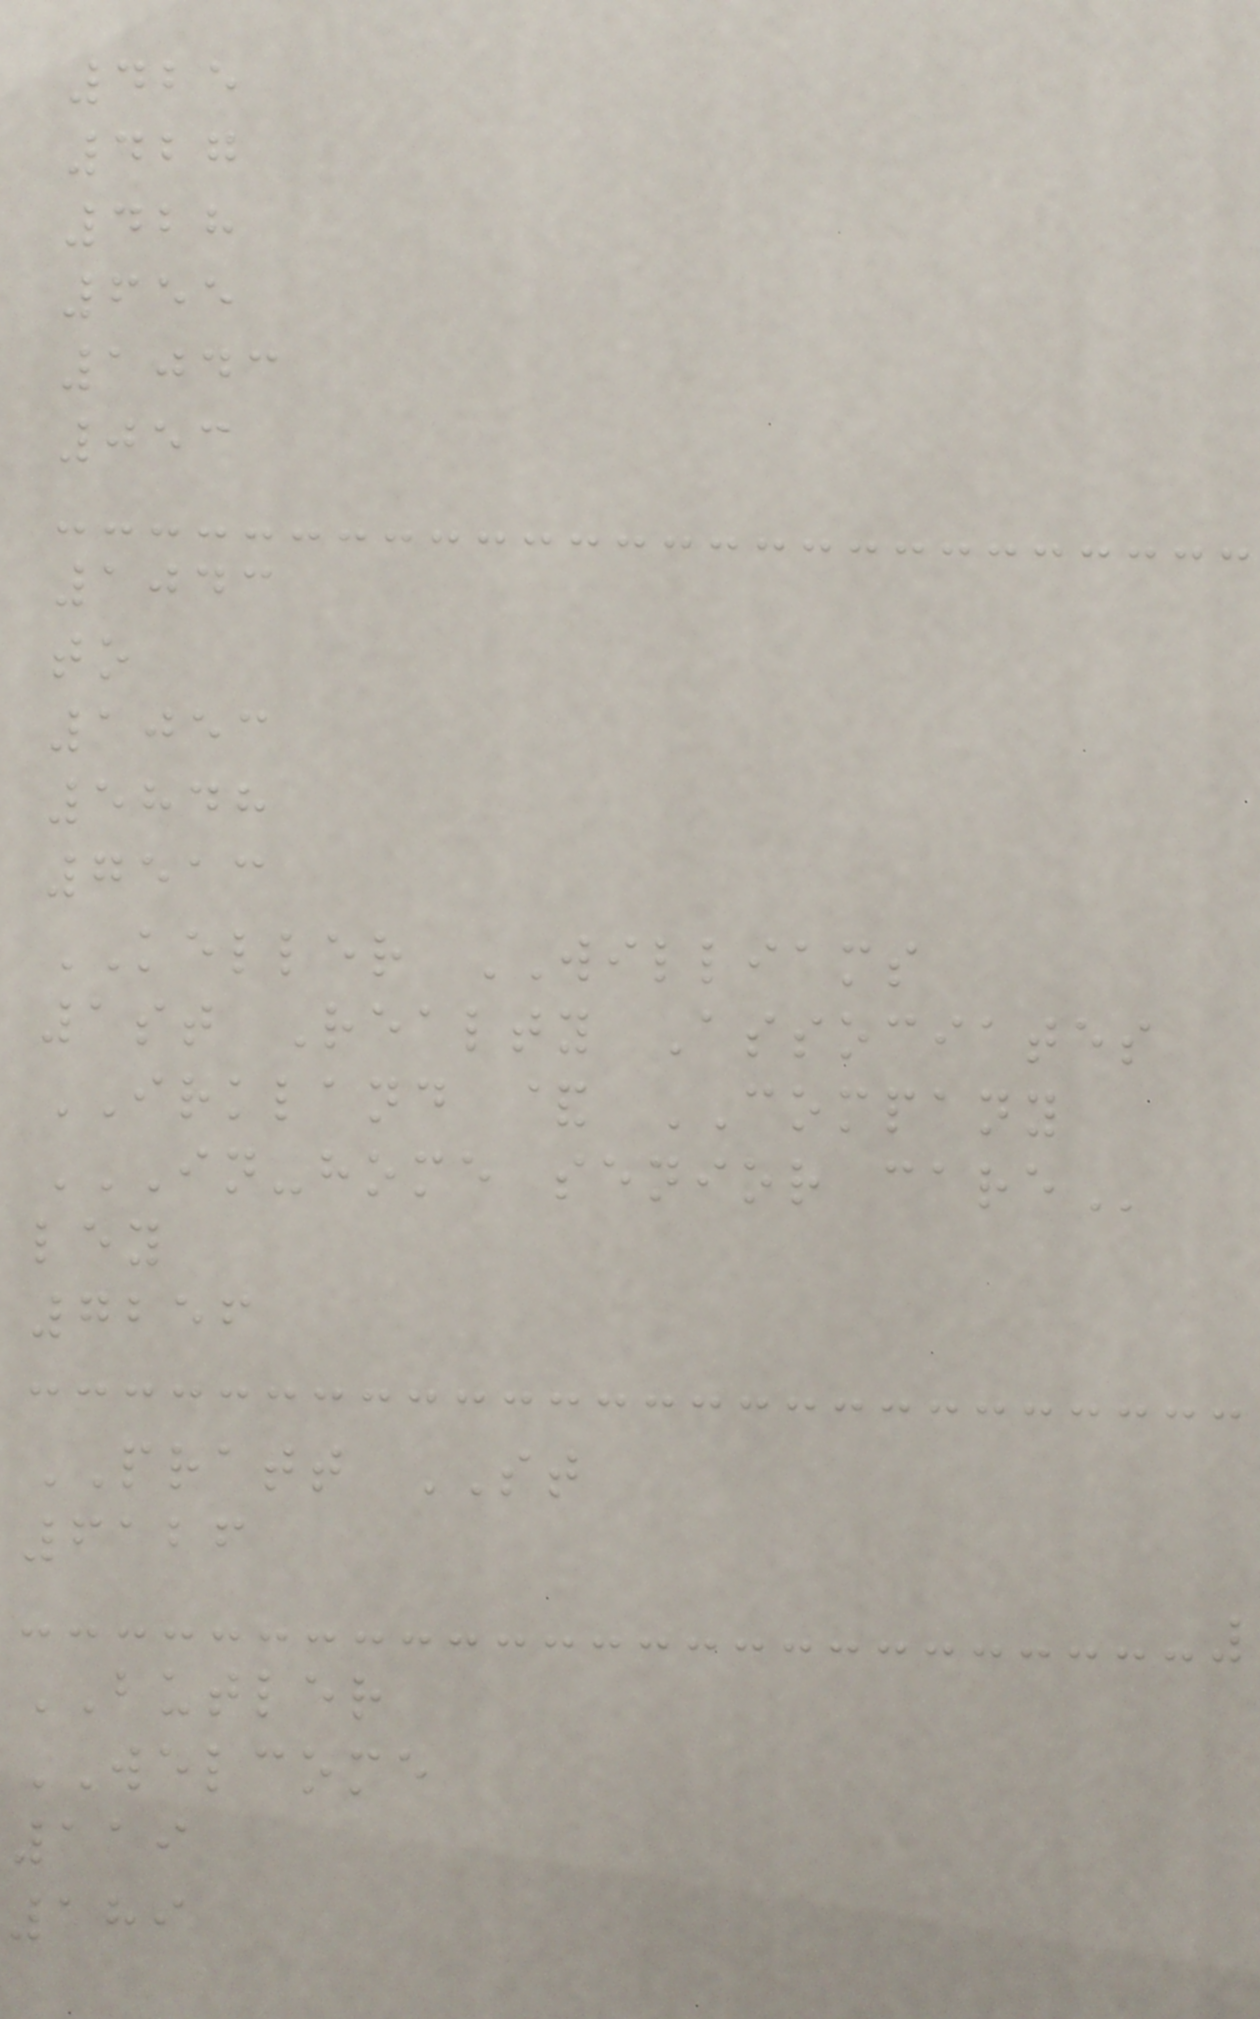425
427
428
655
1043
053
1043
to
1053
5848
7513
KELLER WILLIAMS
1st Realty Associates
IRKLAND & COMPANY
IN-HOME SENIOR CARE
ley
7256
PRATT ST
6126
BUTLER
WELCOME
119
189
